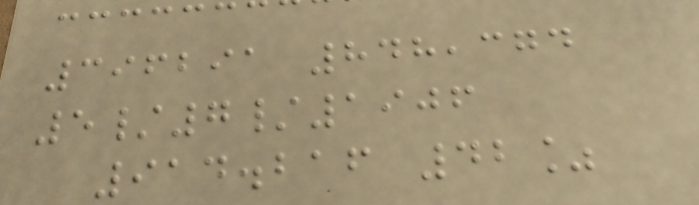396291 848,374
5/7/1906
914.216 42%
